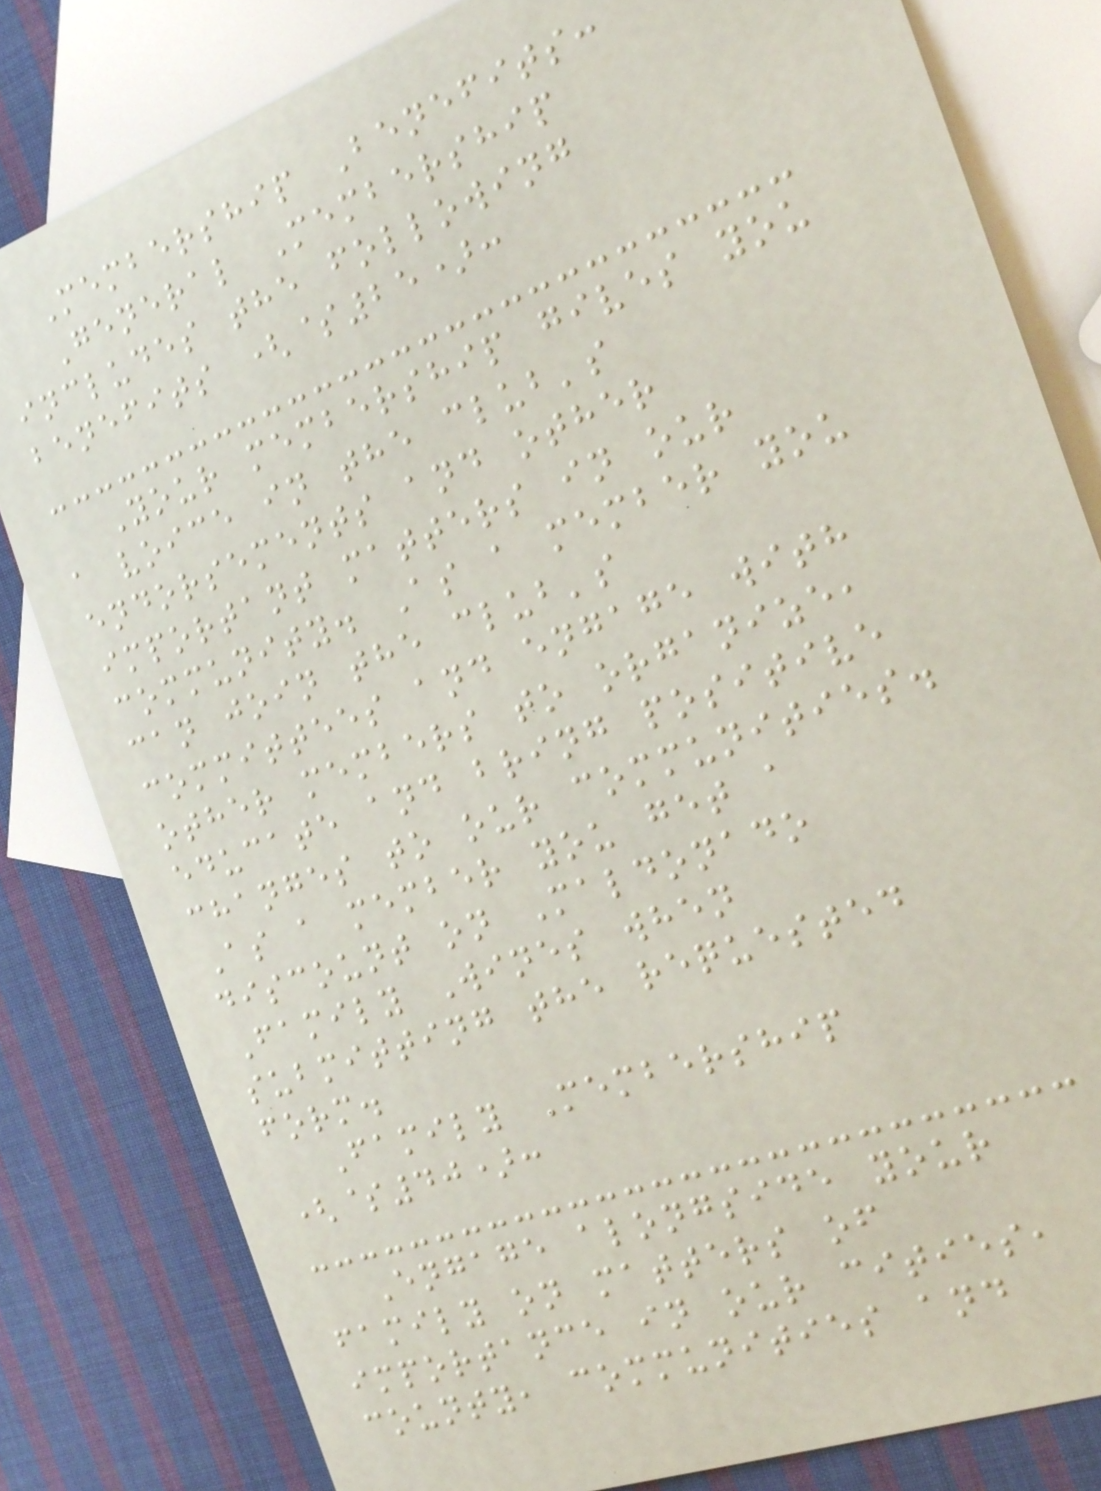Membership Benefits:
General Membership
includes the following
benefits ($25):
Your membership gives you
a voice in the club's
endorsements and other
important matters in our
community. As a member you
can join the club's
committees and engage with
other members to organize,
educate and bring positive
changes to our communities.
As a member you get a
discount on Maldonado
Family Wines when
submitting the requested
form.
Family Membership
($40):
Engage alongside your
family on matters of
importance in our cities,
county, communities and
